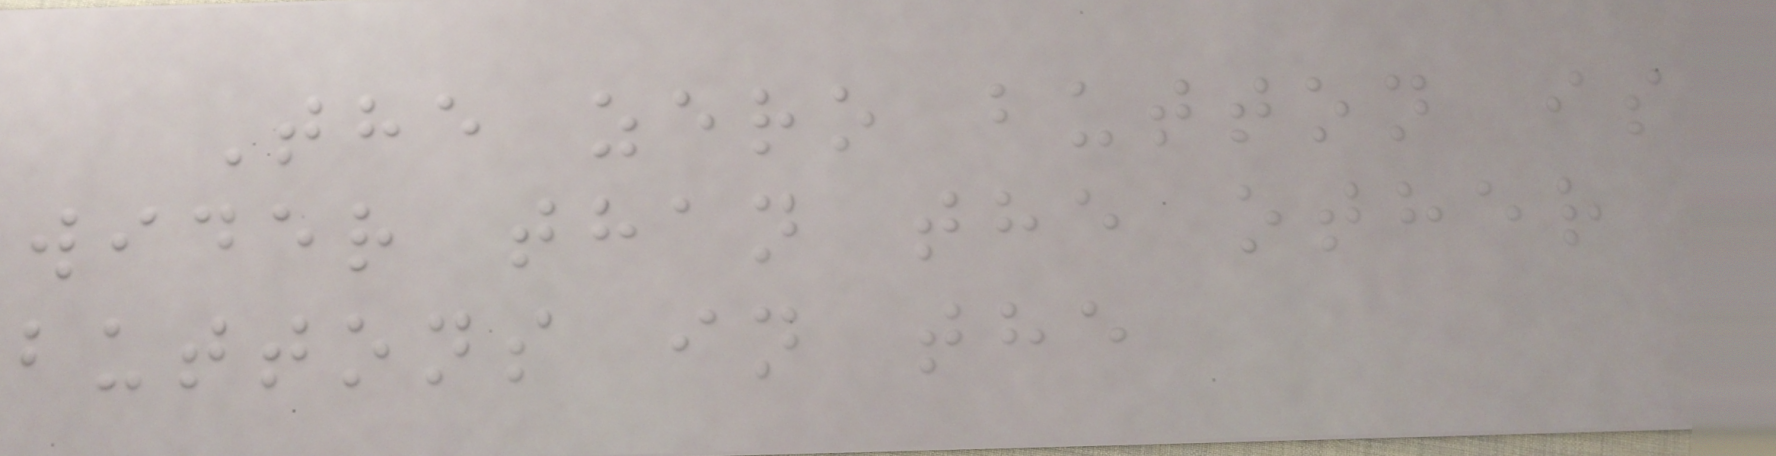The zero button is
wider than the other
buttons in the
